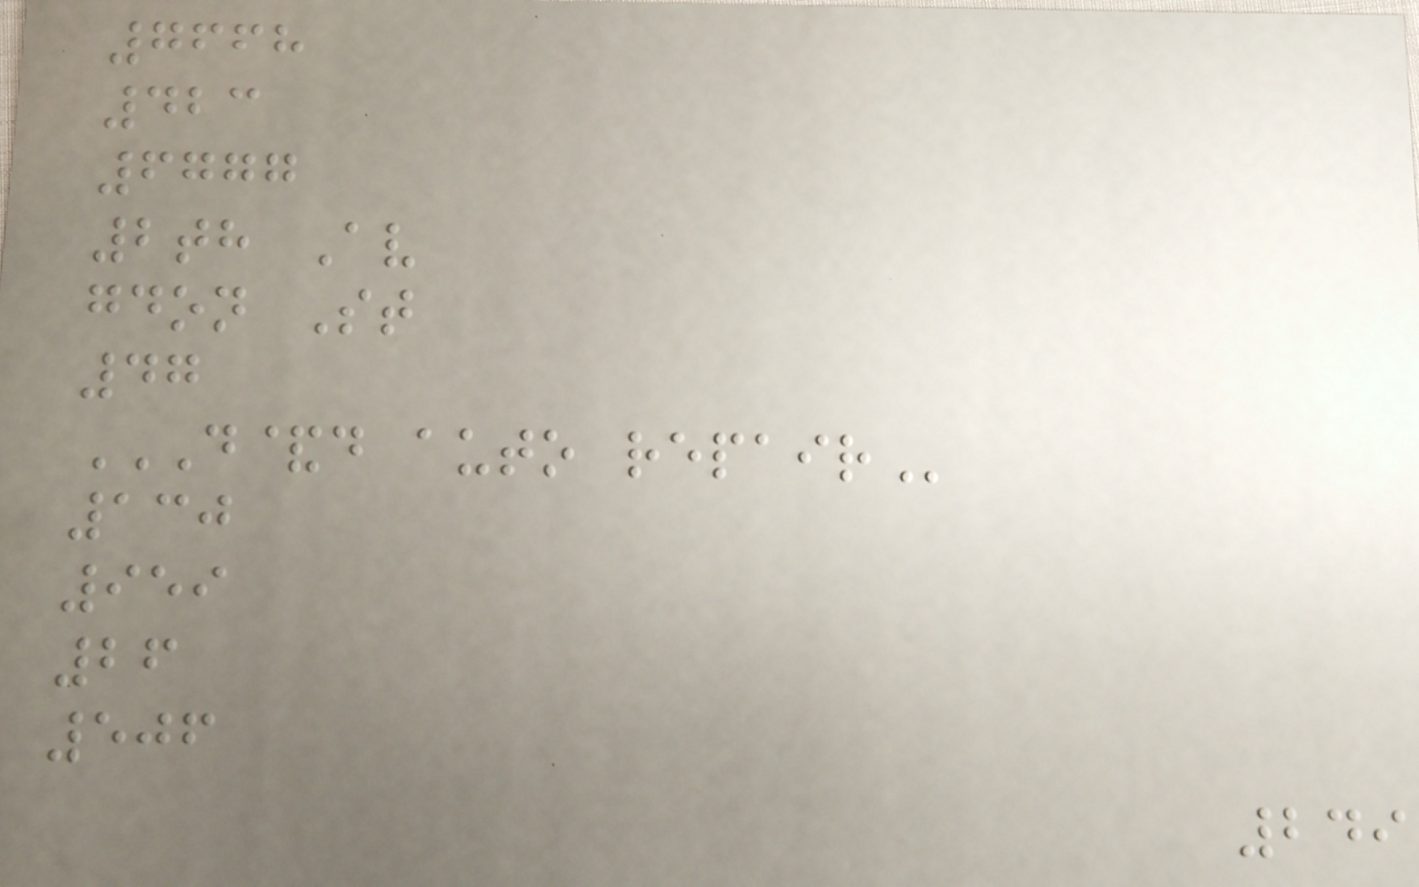7668
423
6777
2th Av
gdon St
47
D&D AUTO REPAIR
130
959
26
506
249
